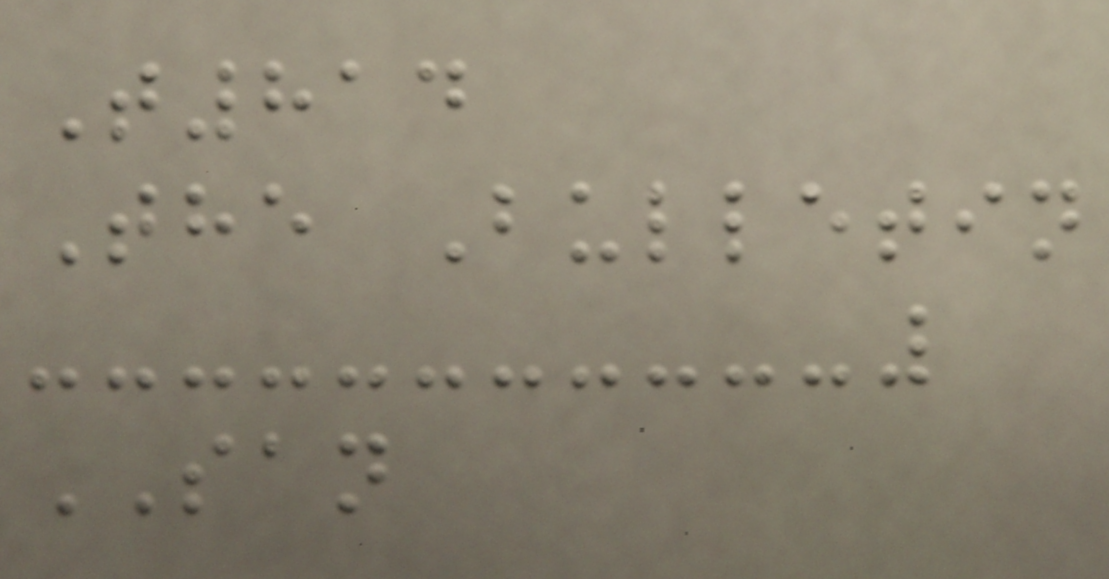T814
The Bulletin
SAN
